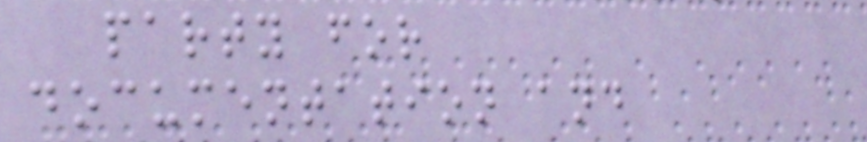party for
documentation and
